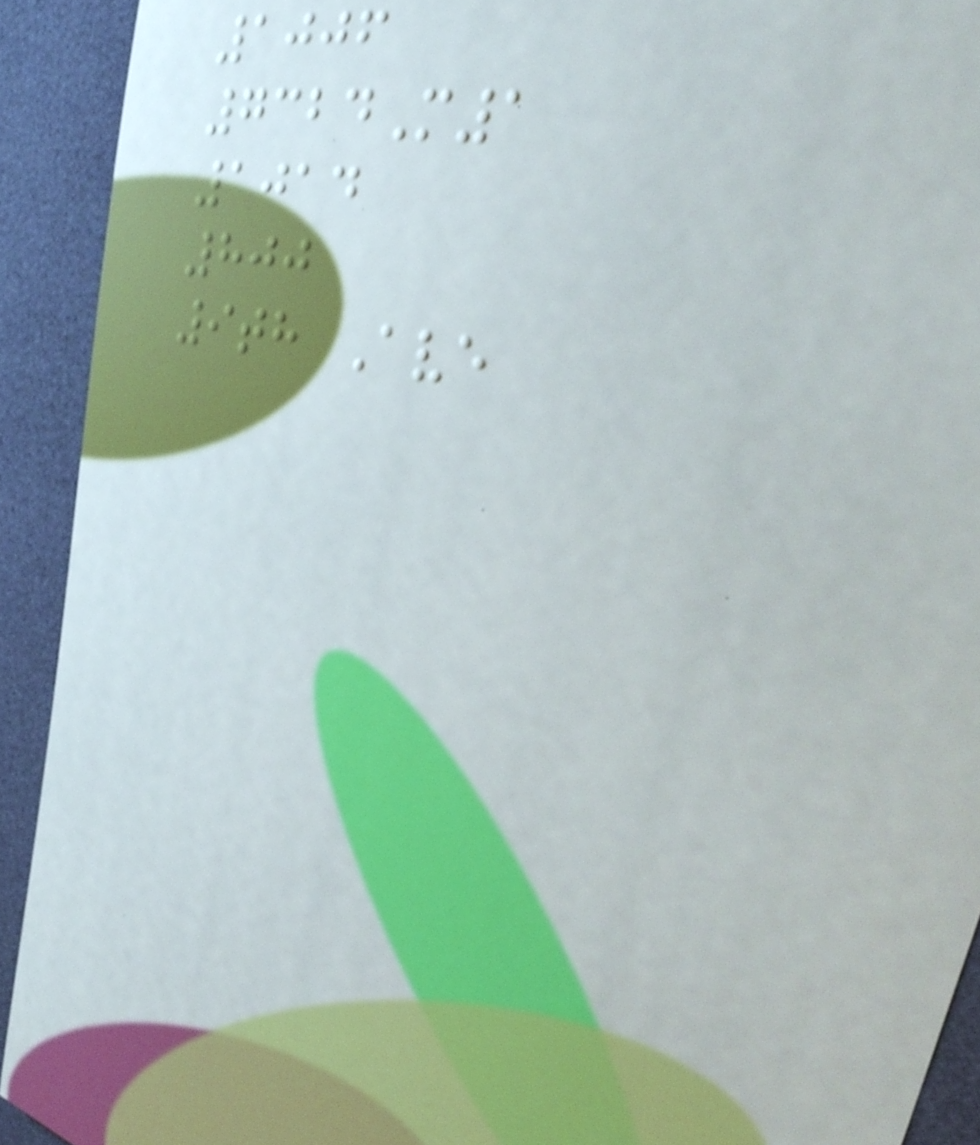1006
7324M1
1014
800
9th Ave
